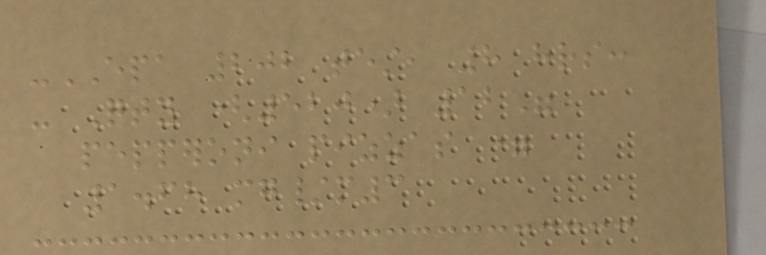-EPA 202 test, 8 hrs:
- Qty (520) 12"
pepperoni pizzas =
1.68 mg/m3
